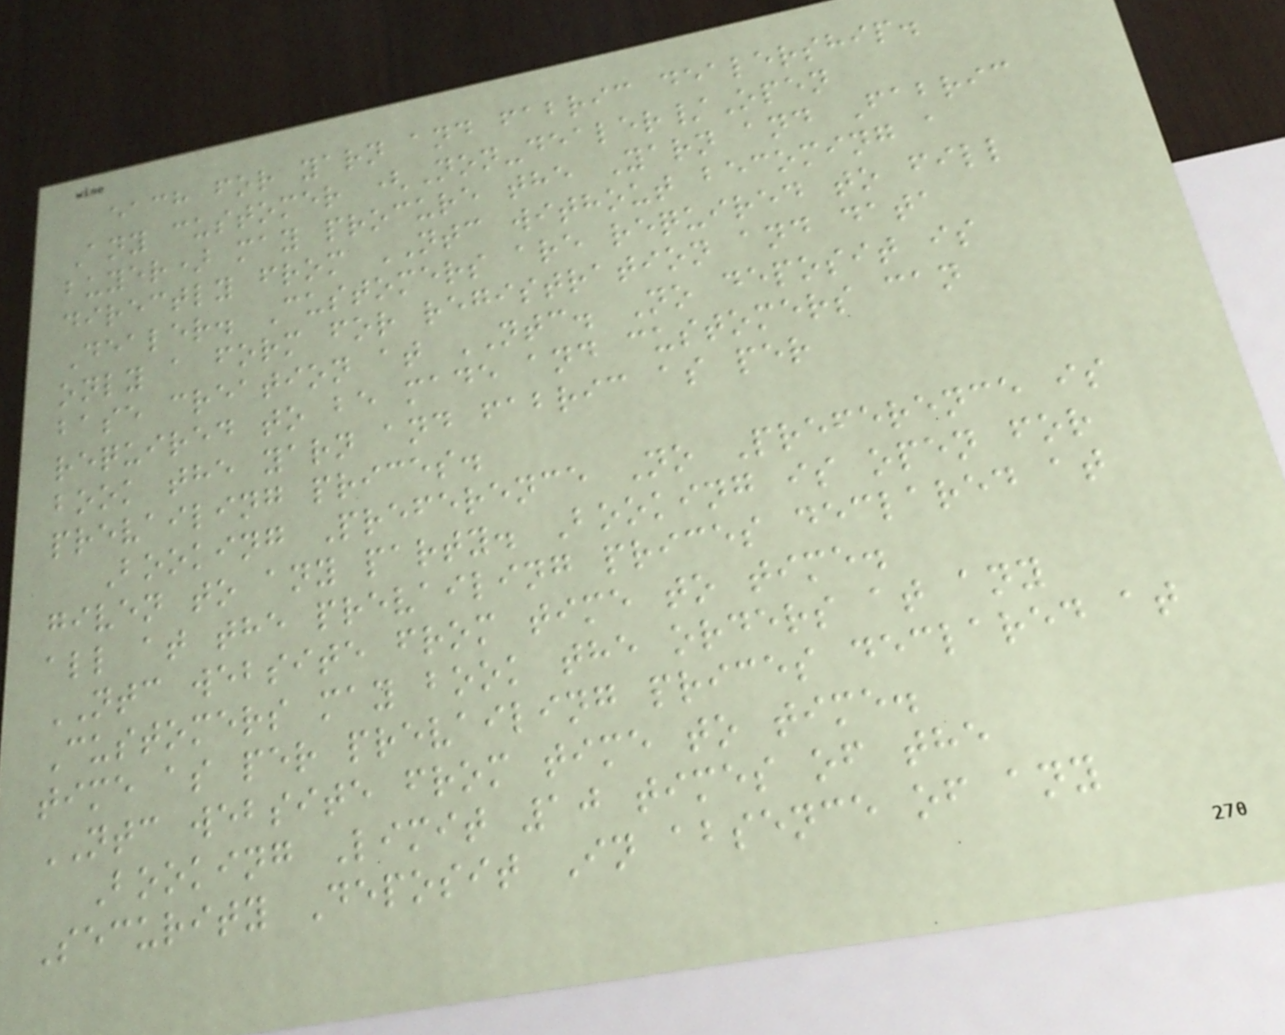each for yarn and fabric dealership.
Any customer (Non-dealer/Open
buyer) may procure the Yarn and Fabric
directly from NTC without becoming a
Dealer. Customers are required to fill
only a form for registration and data
base creation at NTC. No deposit is
required to be made and customers can
book the yarn and fabric as per
prevailing prices.
Booking Preference No Preference is
given to any party. Booking is open for
all at the prevailing prices declared at
NTC website from time to time.
Customers may book the orders at any
time as per prevailing prices declared at
NTC website from time to time.
Booking Limit 10 times of the
Security Deposit In absence of any
